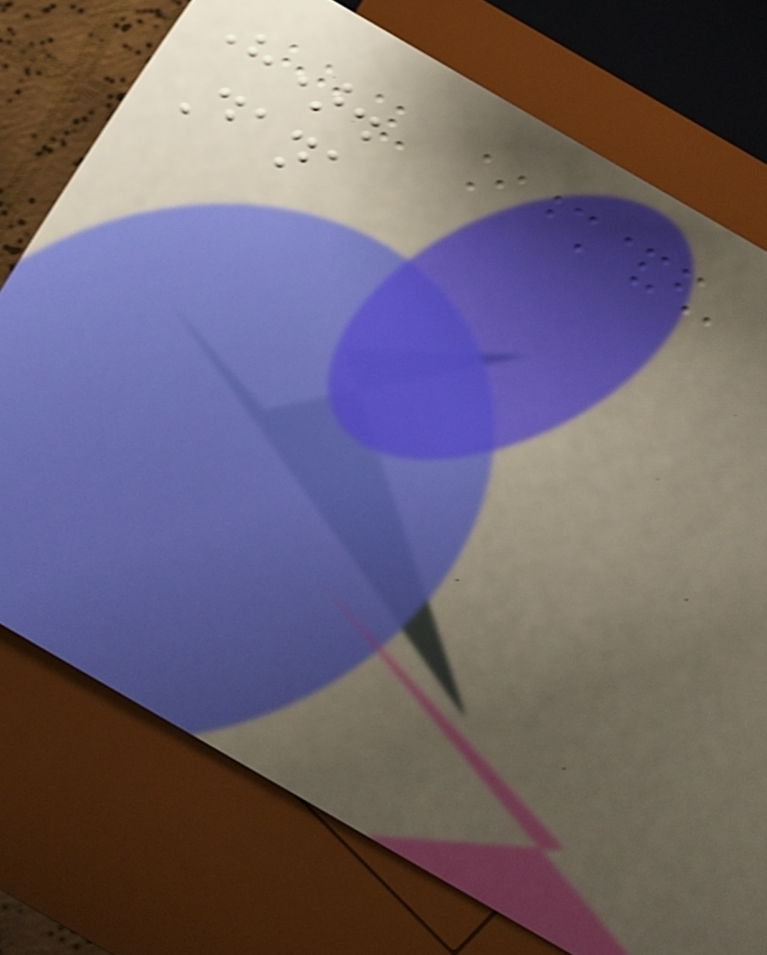here).
Dana
